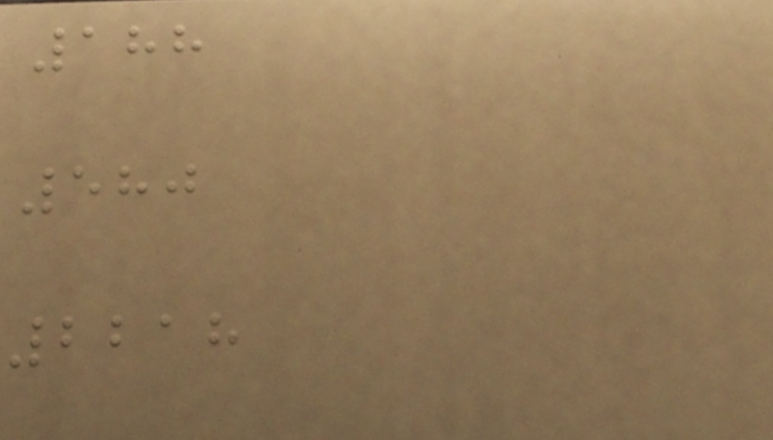188
580
2218
